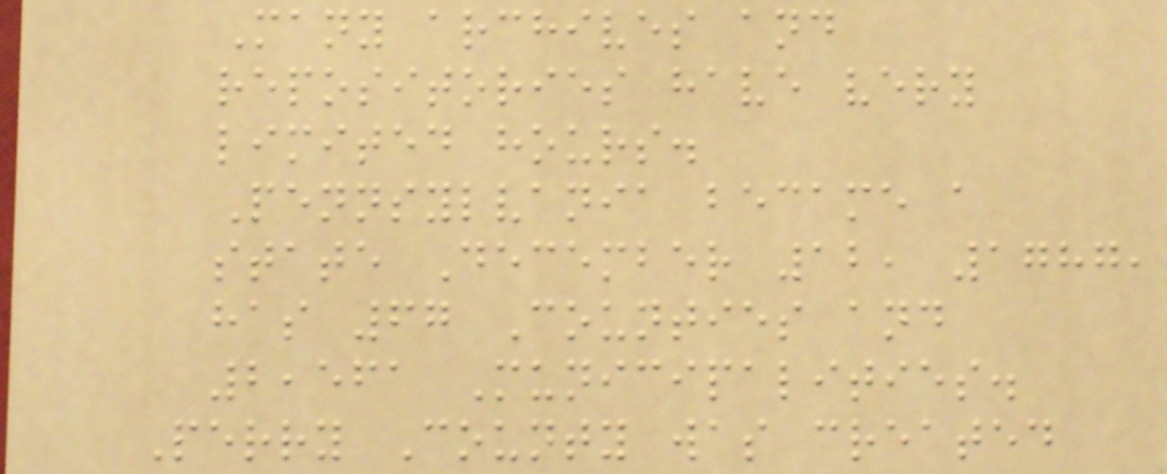Many archives and
repositories have very
limited hours.
Pennsylvania became a
state December 12, 1787,
has 67 Counties and
2,561 Municipalities.
Perry County was created
